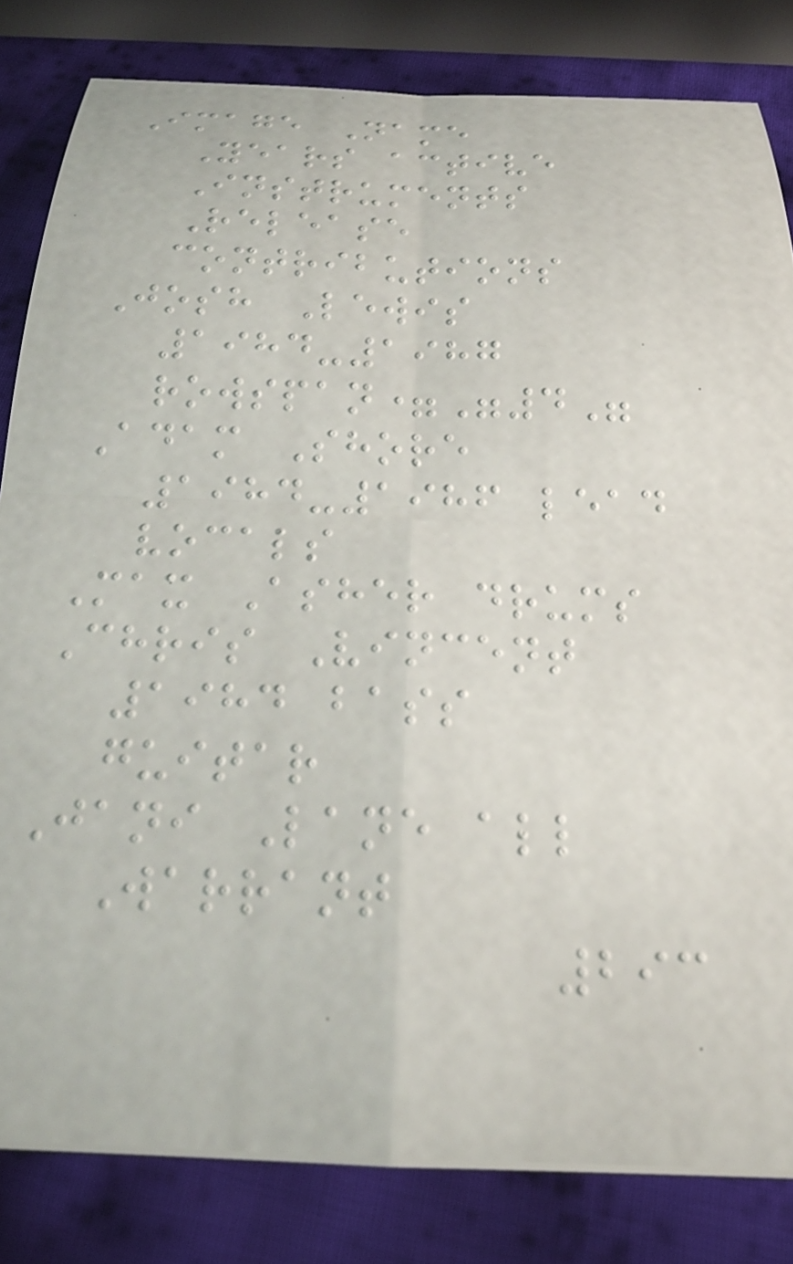Image Name
Years active
Instruments
Release
contributions
Josh Lewis
1984-1987
rowspan="4"
Adam Shore
1984-1986 lead
vocals
Max Asher drums
Chris Vincent
1984 bass
guitar
Jani Lane all
Warrant
293
